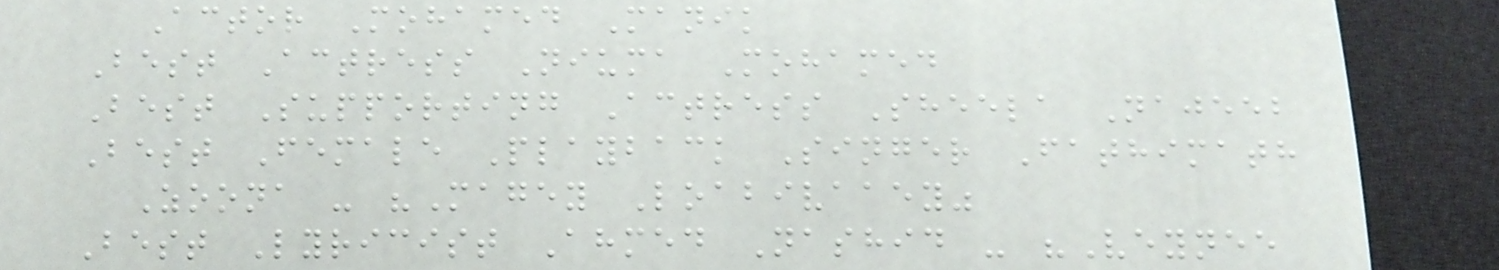Actor Mohamed Manik
Best Actress Niuma Mohamed
Best Supporting Actress Sheela Najeeb
Best Female Playback Singer Fathimath
Zoona - "Magey Loabivaaey"
Best Lyricist Ahmed Nashid - "Veynee
